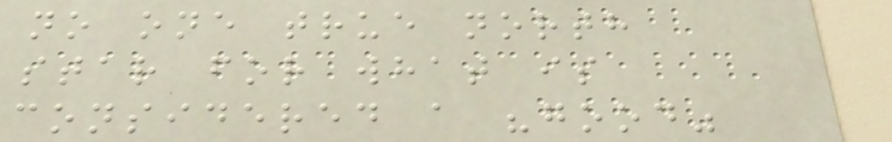no one true north
star for what is
considered a "good"
